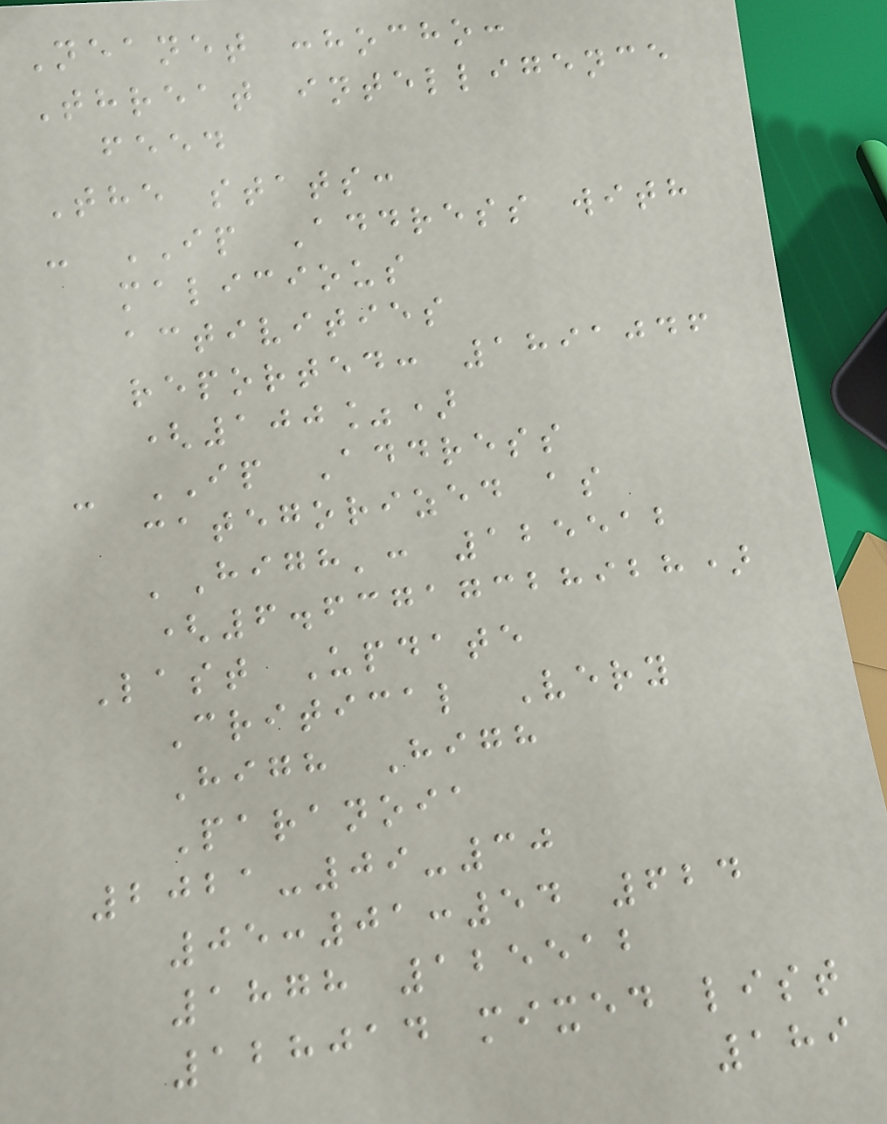Neanet :hocho:
Threat intelligence
feed
The stats:
- IP Address with
malicious
activities
reported: 1891046
(100%)
- IP Address
categorized as
'High': 125512
(6.63717328928)
Last Update
Critical Very
High High
Paranoia
2021-09-30
05:01:54 624
1878 125512
128014 mixed list
189
